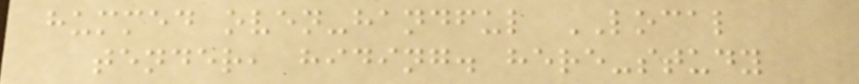hummed oven-handful LOCAL
tender, hiding. here-study
